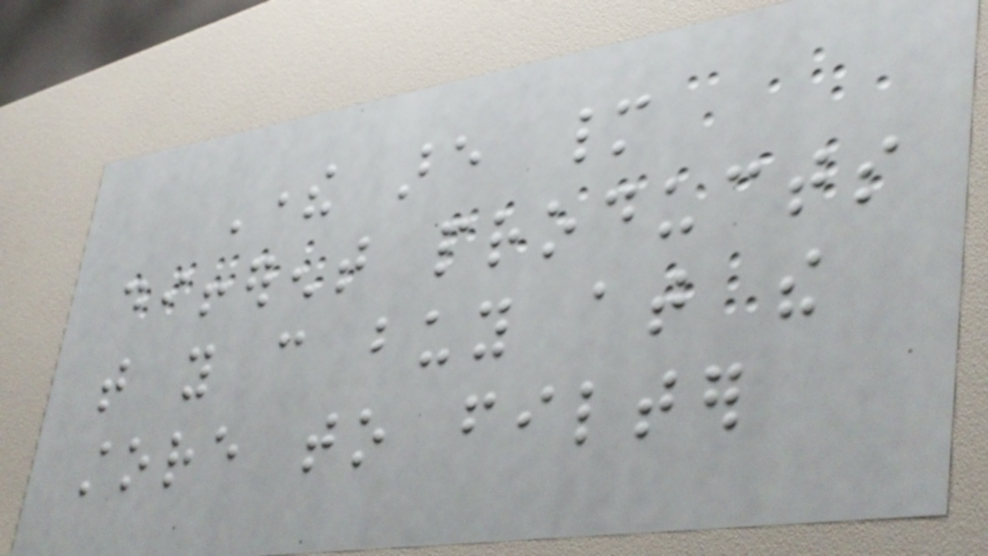There are many
different products
that you can buy at the
store to filter
